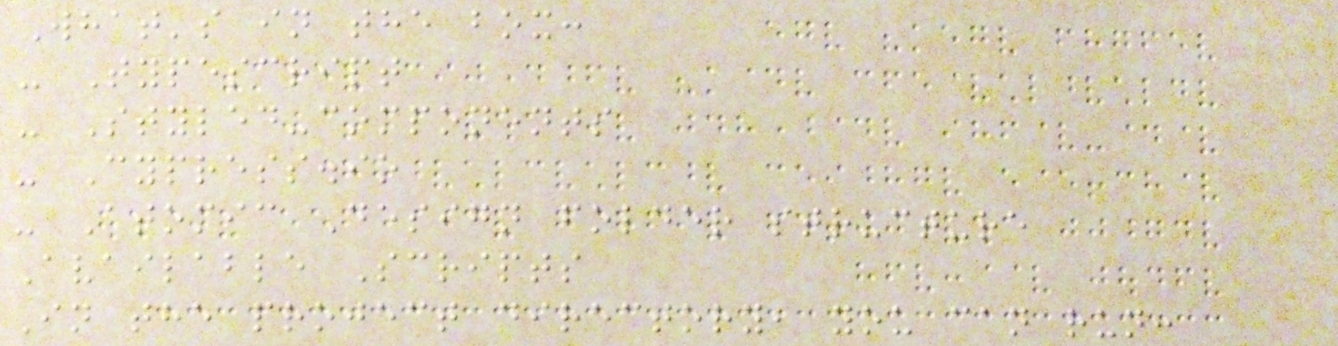What's in the box:
- Typescript
- Styled-components
- Cypress.io
- Atomic Design folder structure
Available Scripts
In the project directory, you can run:
